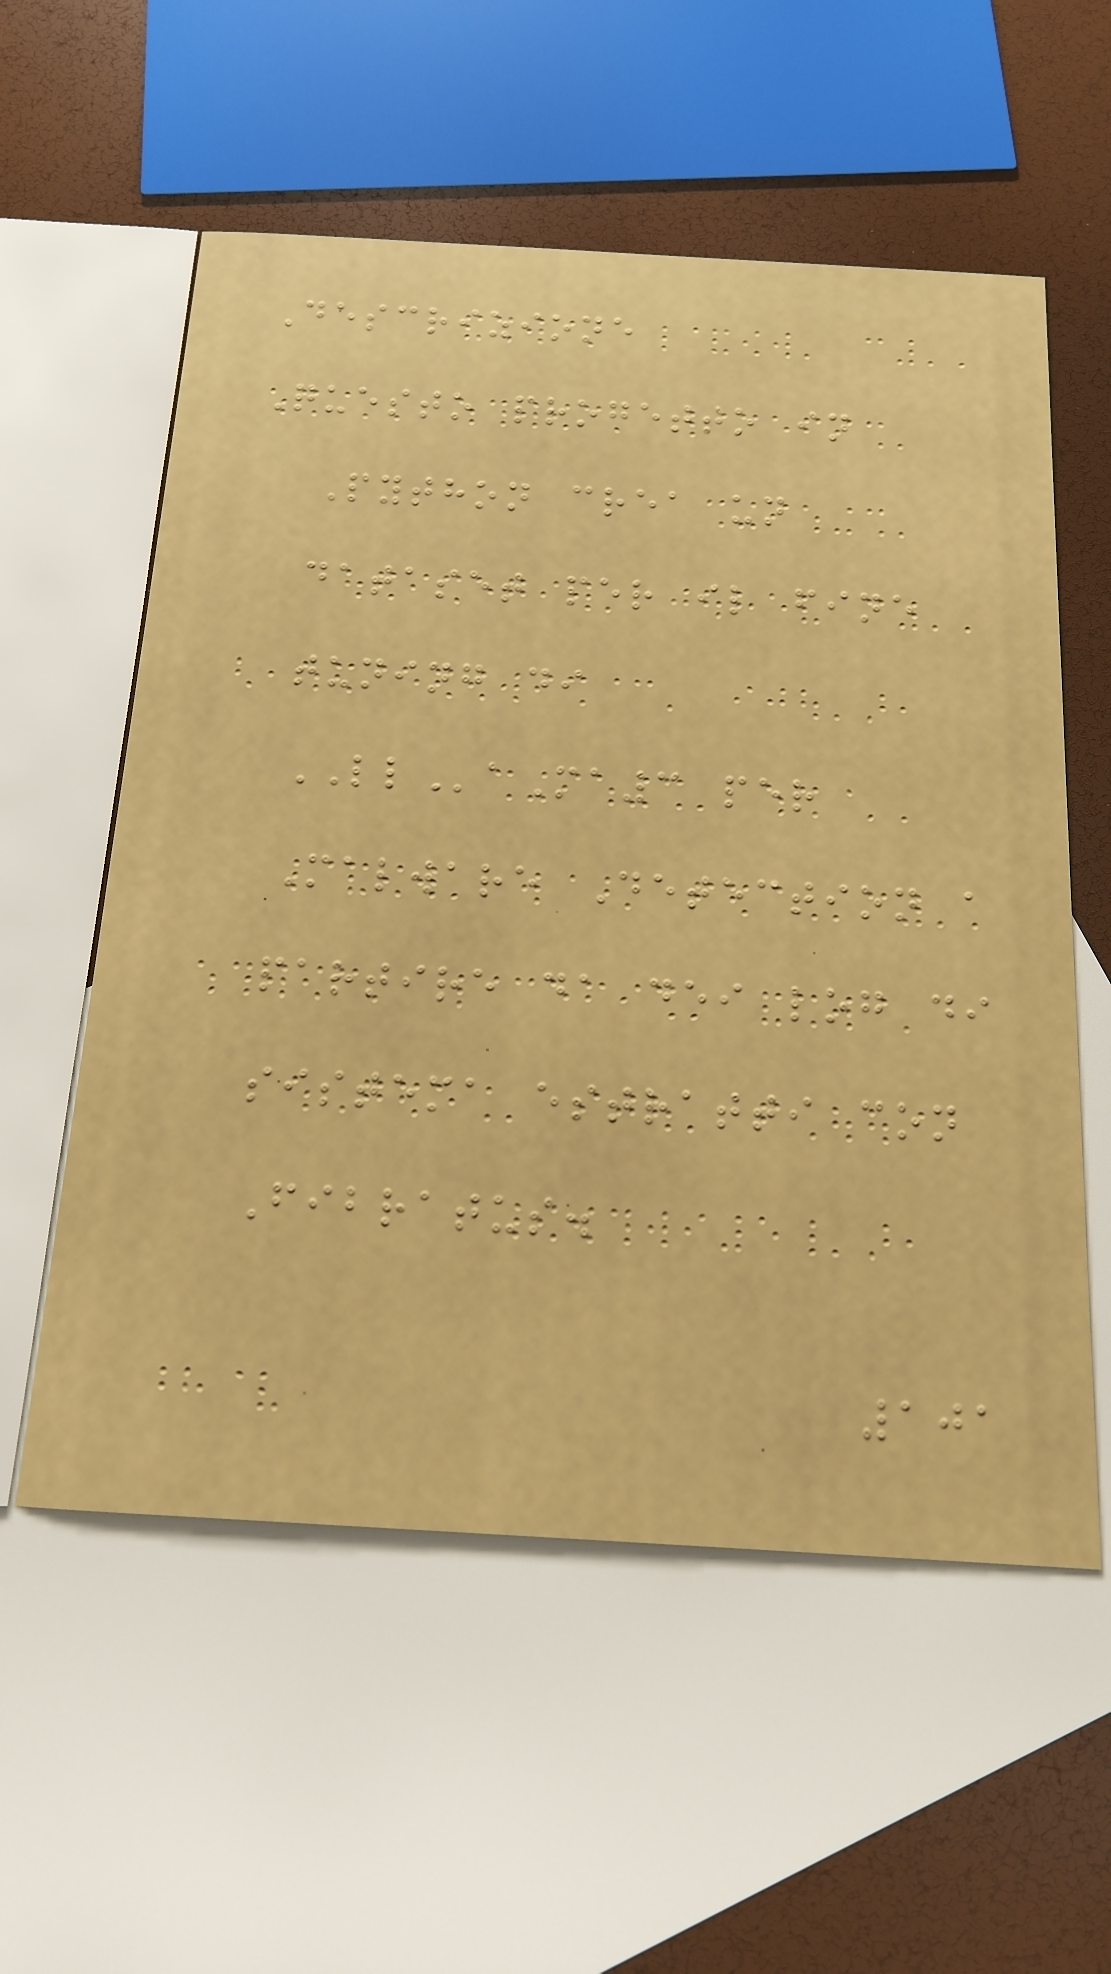Descrizione
Questo progetto in
Python crea un
dataset per il fine
tuning di
LLaMa3 per
Malware Detection a
partire da dei log di
sistema estratti con
Fibratus.
101
